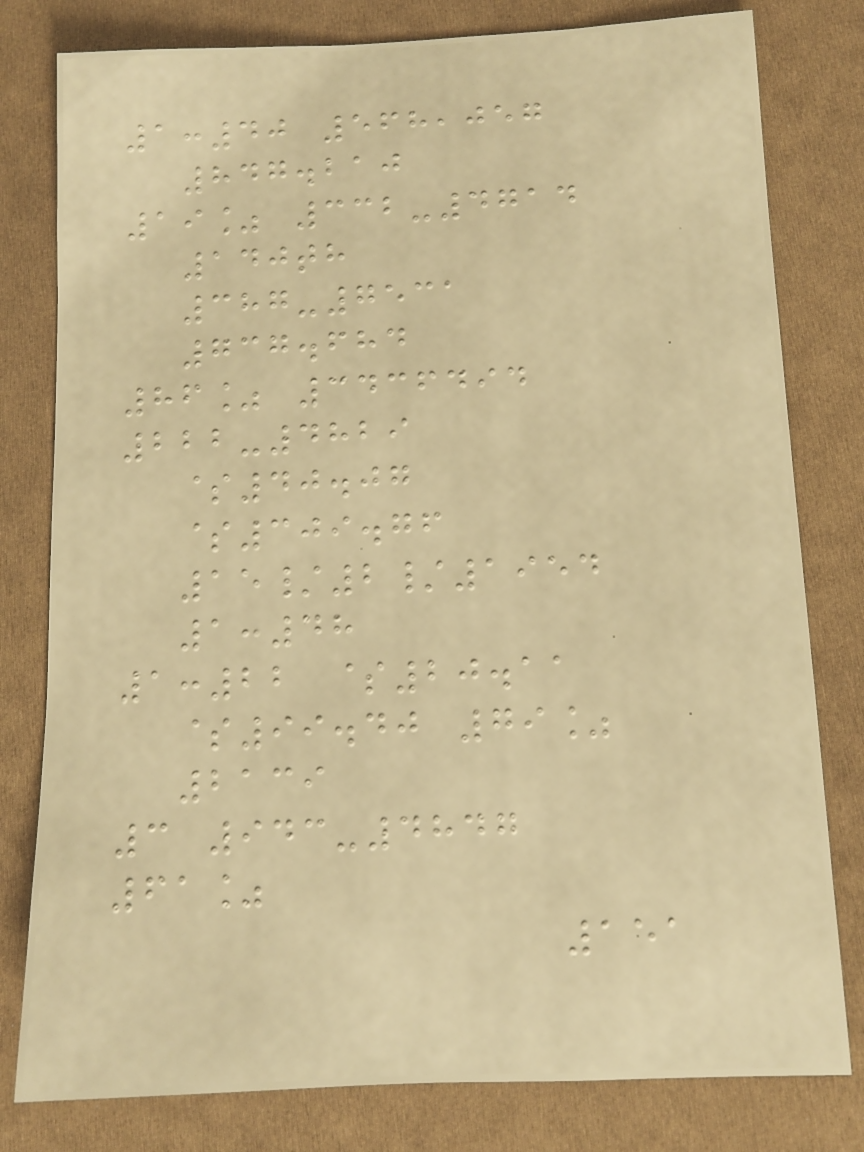1:40 568,057
847.210
19% 332-4714
140th
387-7531
737.684
86% 3436494
222-4829
$40.07
$309.76
15/2/1954
1:48
1:22 $20.11
$99.40 79%
2139
3 943-4847
61%
151
